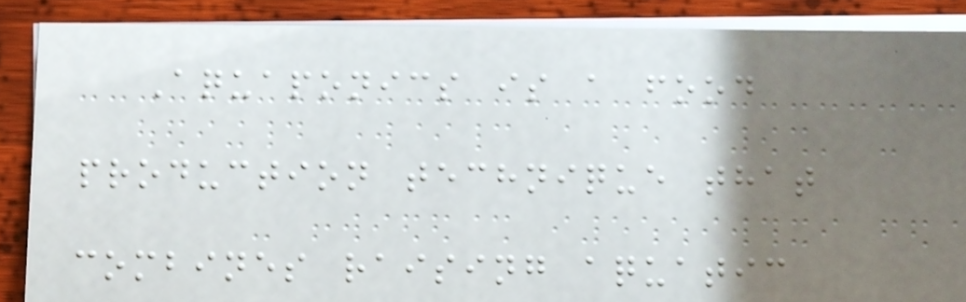Aquaponics is a food
production technique that
combines raising aquatic
